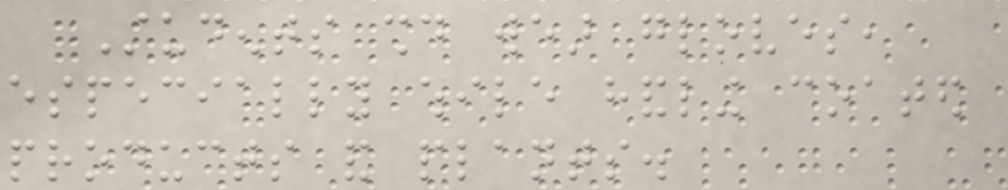Students should wear gloves,
especially while handling coated
products and plants.
